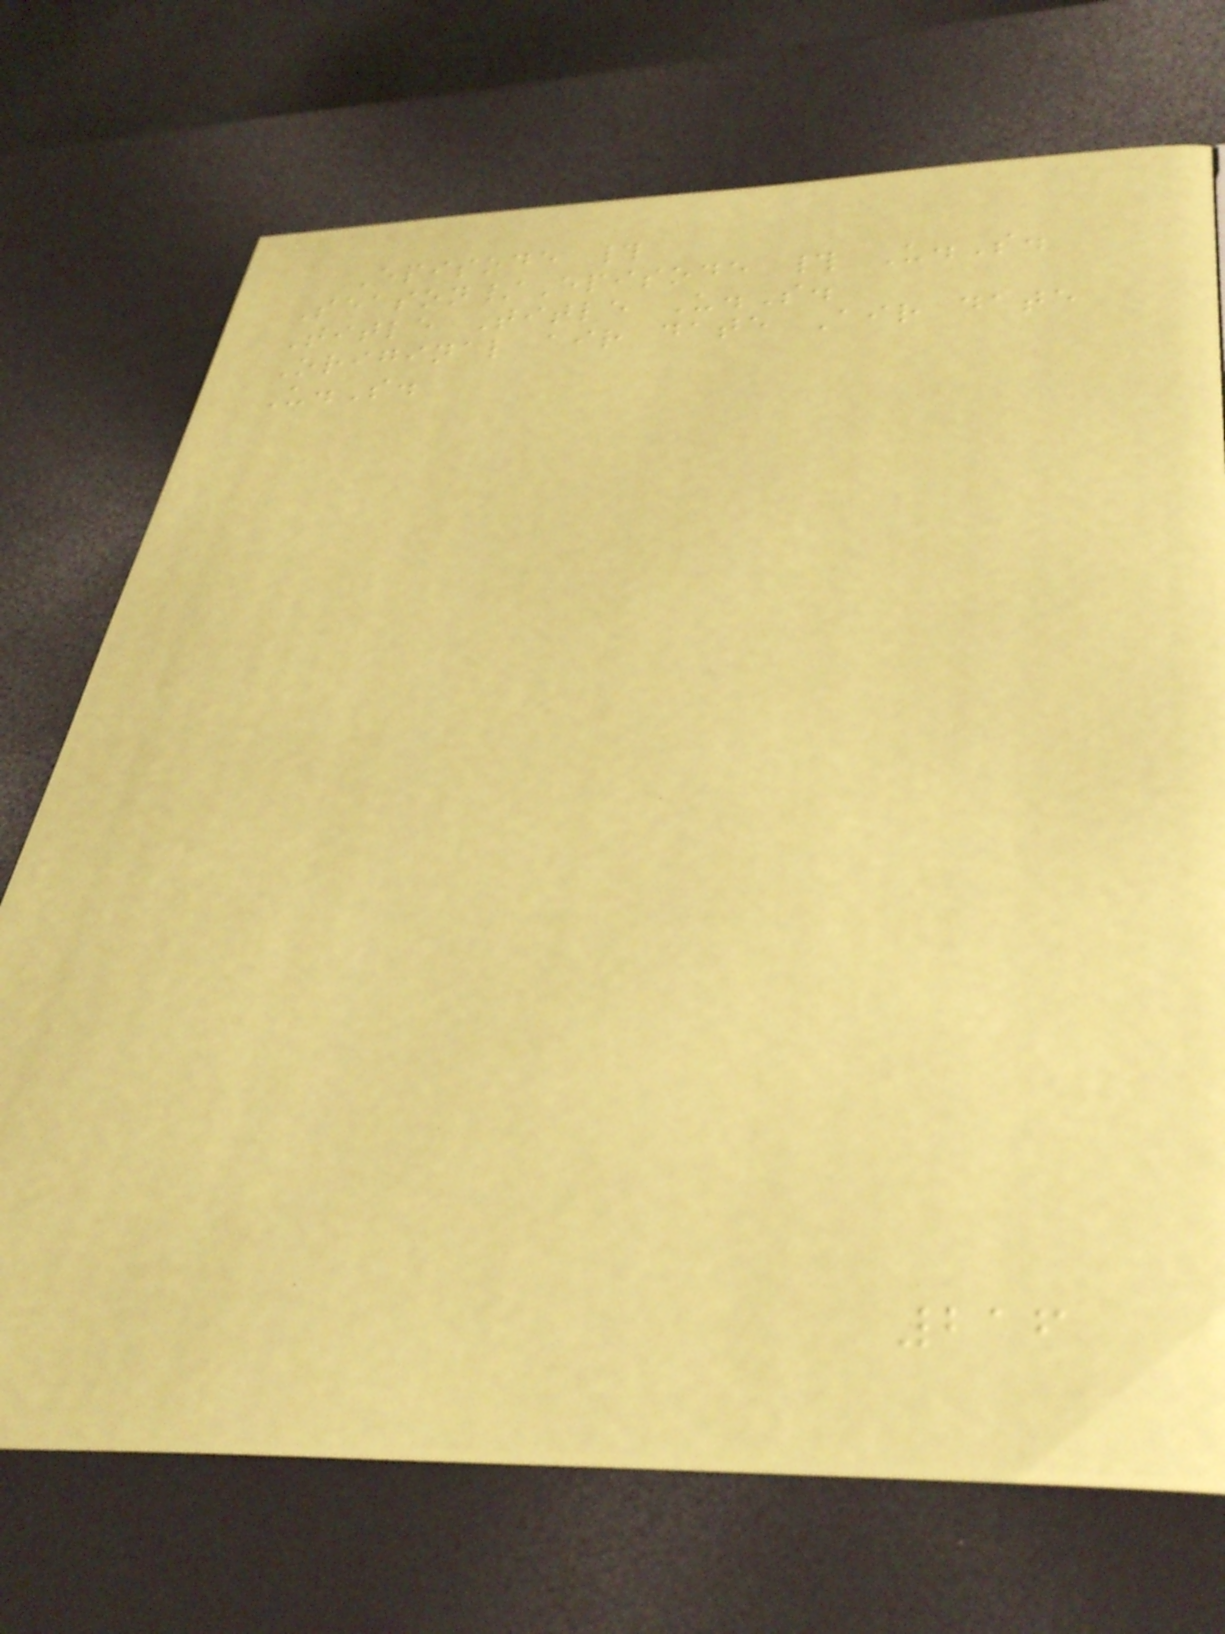Episode #
Season/Episode # U.S.
Title Title U.S.
Original air date Air date
U.S.
216
